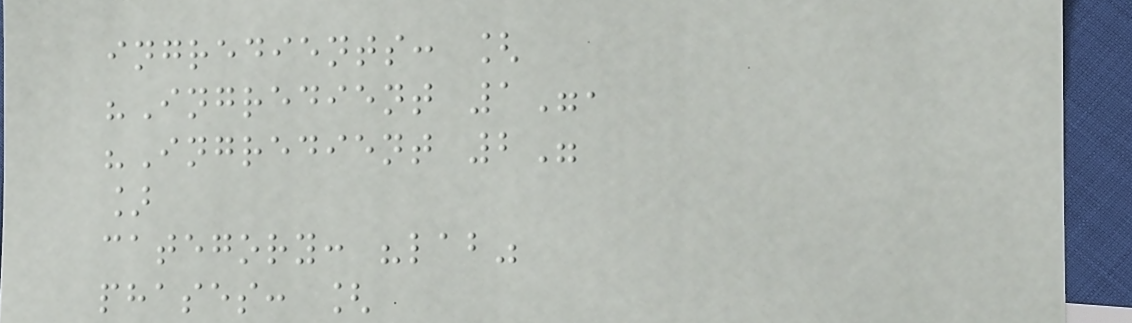ingredients: [
"Ingredient 1",
"Ingredient 2"
]
category: "lab"
phases: [
